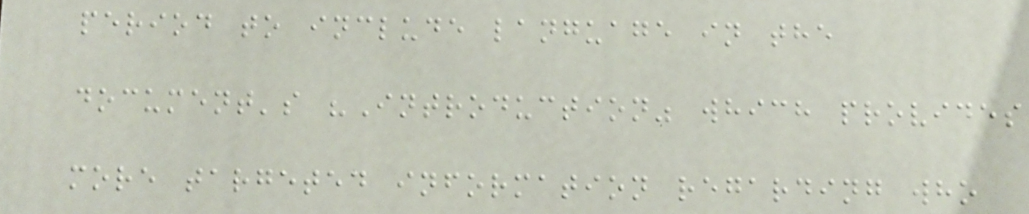period to include language in the
document's "Introduction" which provides
more targeted information regarding who
